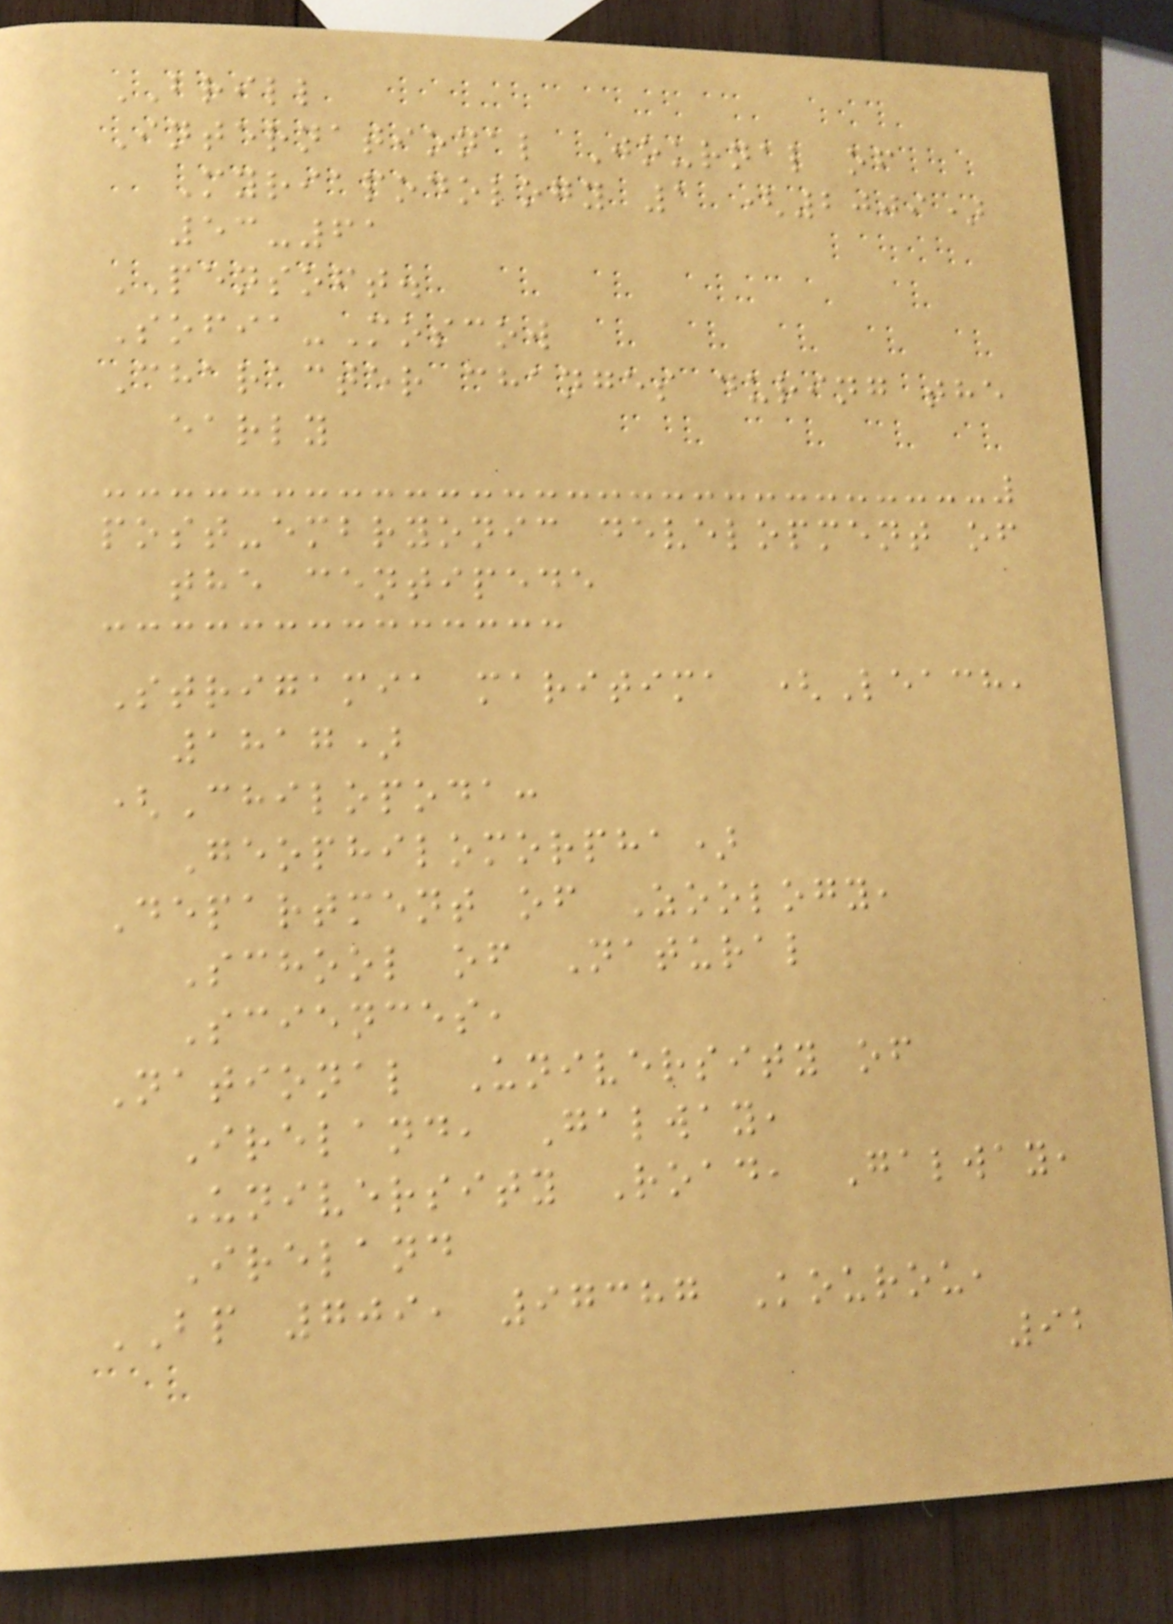BRILL
International Journal of
Myriapodology 1 (2009)
53-61
PENSOFT.
Sofia-Moscow
Character changes during the
early
post-embryonic development of
the centipede
Strigamia maritima (Leach,
1817)
(Chilopoda:
Geophilomorpha)
Department of Zoology,
School of Natural
Sciences,
National University of
Ireland, Galway,
University Road, Galway,
Ireland
BP 709, 97387 Kourou,
92
